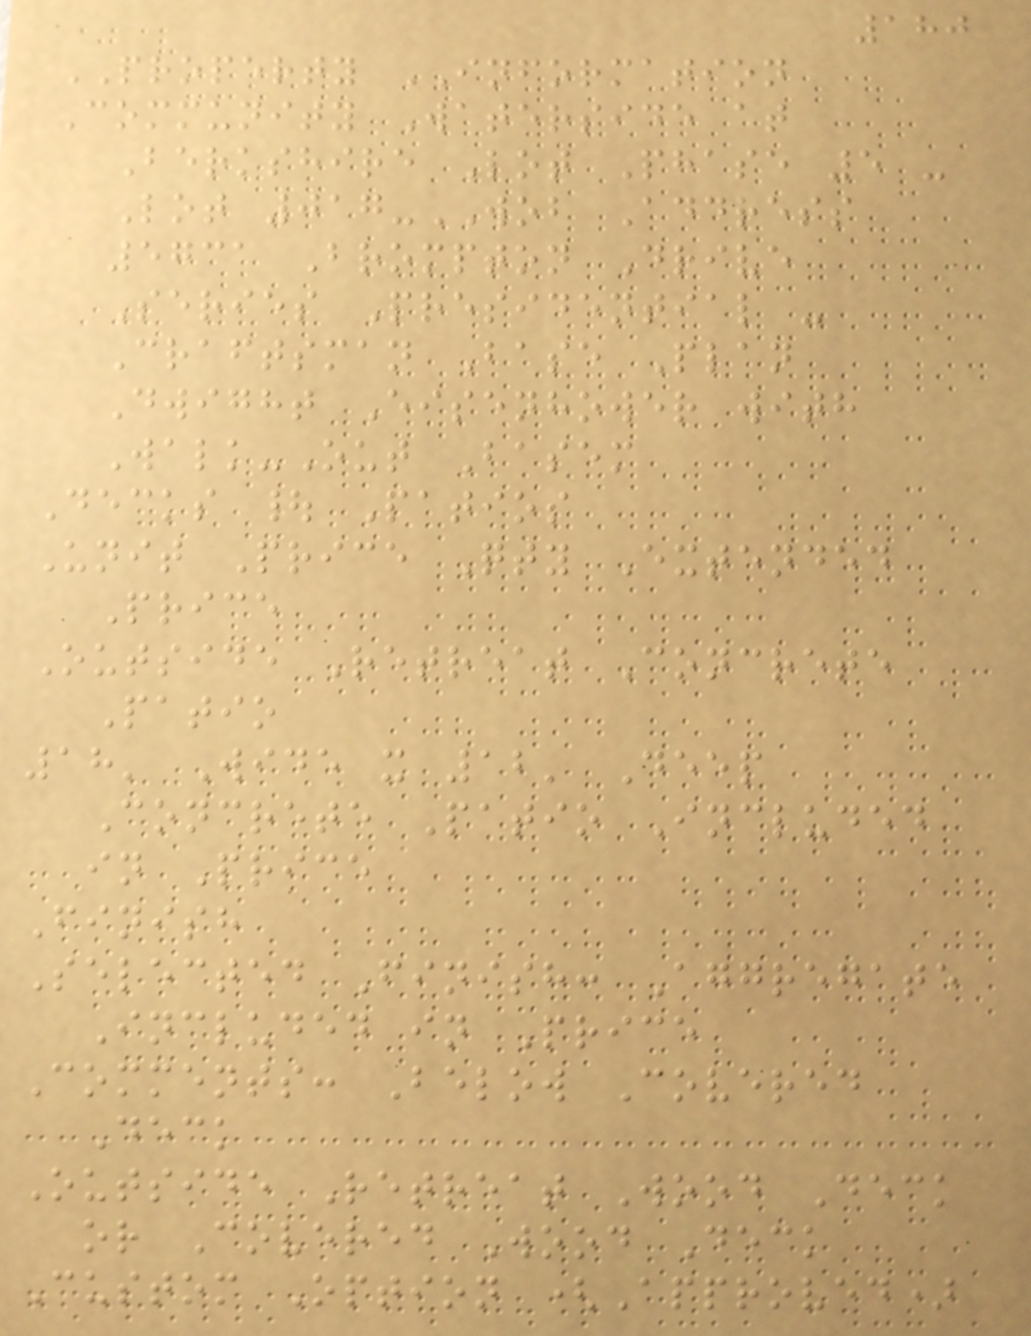180
PROPERTY INFORMATION
Community Waterside at
Berkshire Lot Phase 5 -
Lot 017-WOB Address
5731 Brompton Drive
Series Presidential -
Craftsman Base Plan
Dwight Eisenhower with
Walk-Out Basem
Decks | Patios
Unit Price Qty Extended
Price
Outside Retreat Concrete
Patio
18' Wide x 12' Deep
Concrete Patio Included
in Price
Finish
Selected Finish: Aggregate
Included in Price
Comments: Below Covered
Deck
Outside Retreat Wood Deck
or Covered Wood Deck
Custom Option (Approved)
